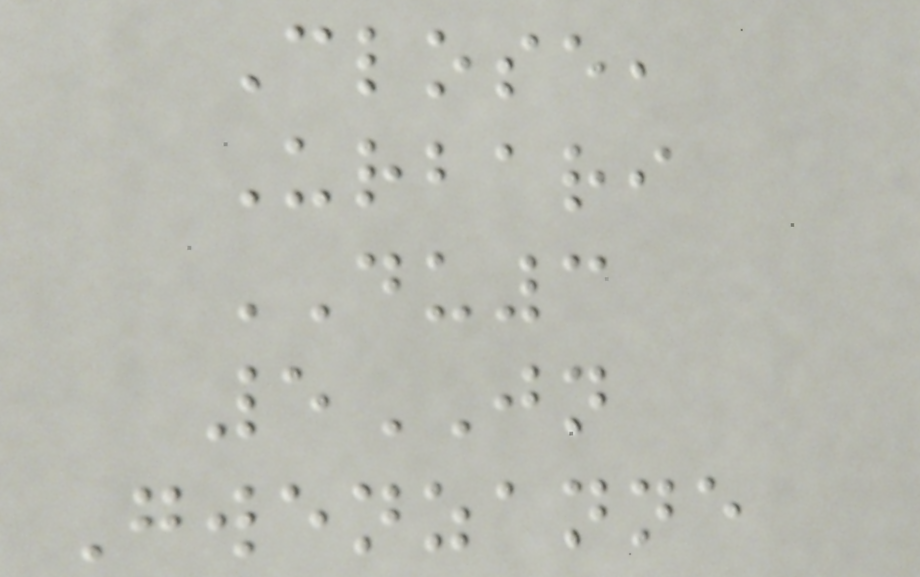Close,
Urbari
DU3
5JN
Gwenzanne
